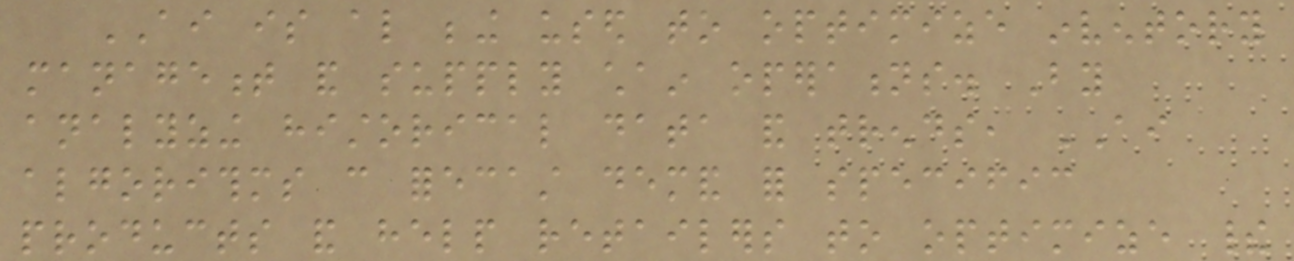AI is also being used to optimize inventory
management and supply chain operations. By
analyzing historical data and trends, AI
algorithms can forecast demand for specific
products and help retailers to optimize their
